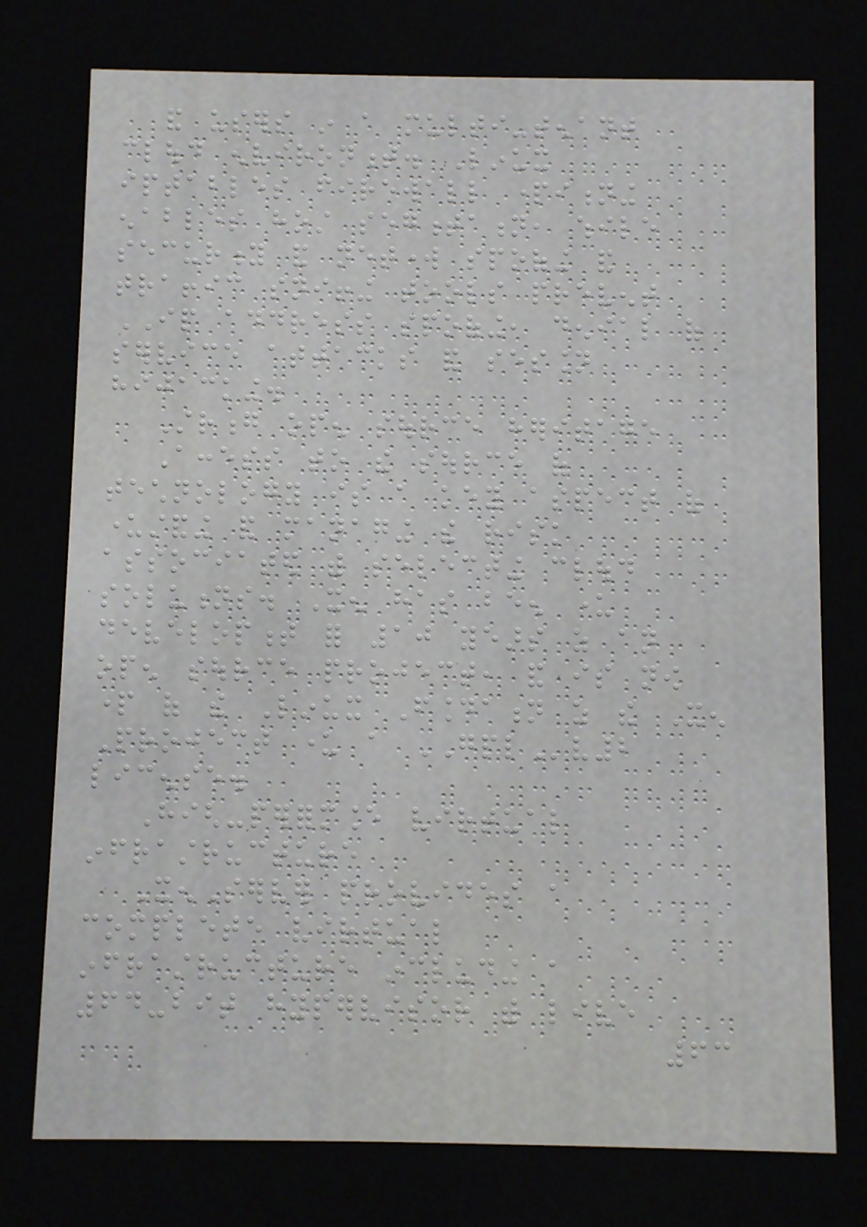and users in a multi-tenant
cloud environment. Linux
iptables firewall partitioning
enables host segmentation, while
security and network spoofing and
traffic sniffing tools prevent
IP address spoofing, denial of
service attacks and session
hijacking.
Strong open source heritage
Access to the source of
technology is a key aspect of
understanding and managing the risk
associated with selecting cloud
solutions. Xen has been under
development for 10 years as an
open source project, and is now
part of the Linux Foundation as the Xen
Project under a GPLv2
license.
High-performance virtual
infrastructure
XenServer provides a
complete virtual
infrastructure including a
64-bit hypervisor with live
63
